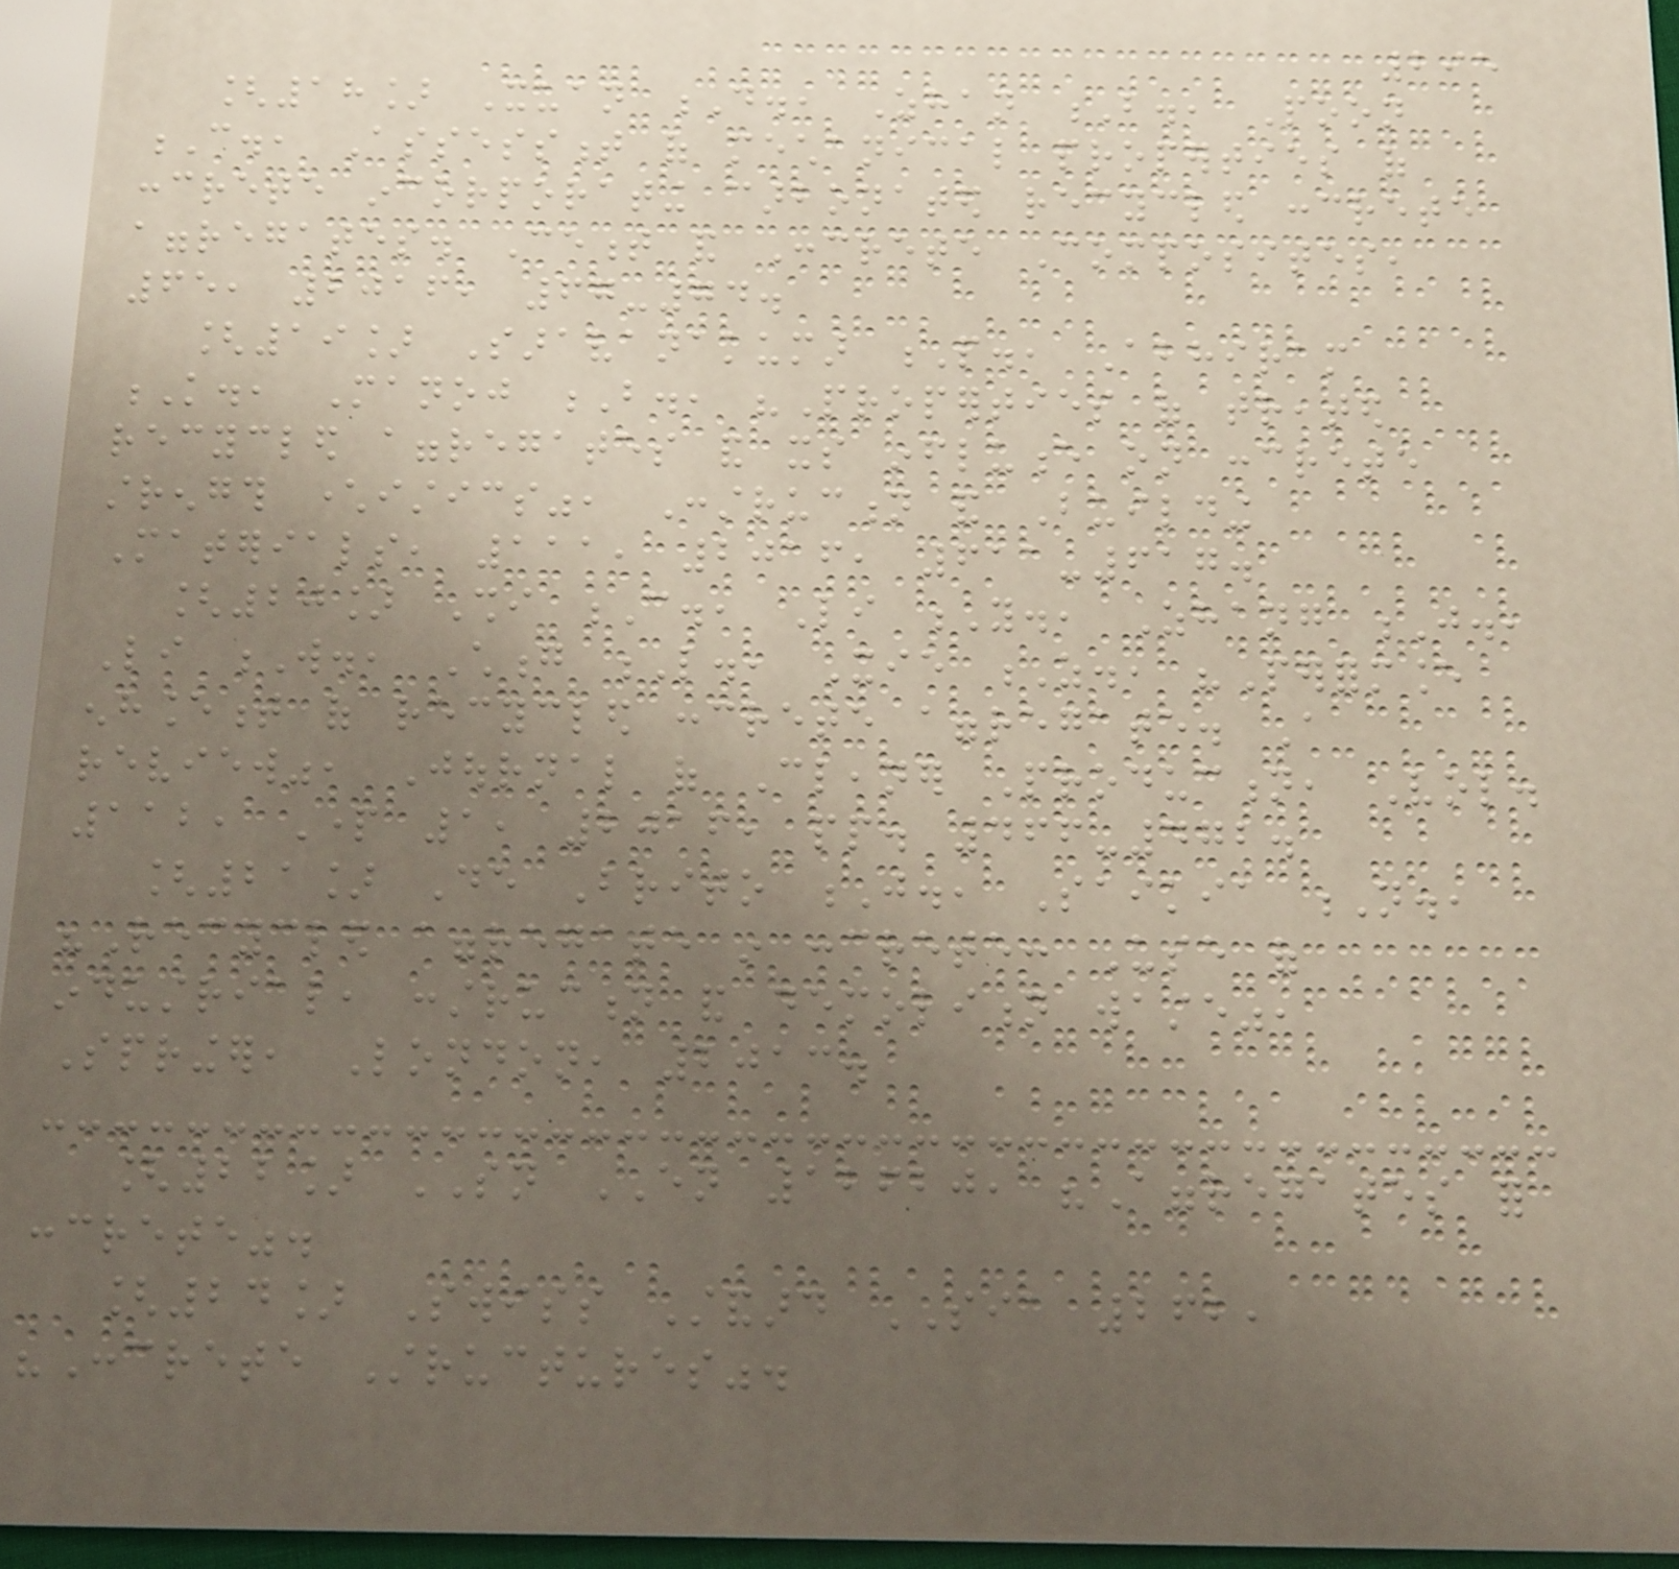295
[18] Xuan D., Zhan B., Poon
C., Assessment of mechanical properties of
concrete incorporating carbonated recycled concrete
aggregates. Cement and Concrete Composites,
65, 2016, 67-74.
[19] Saravanakumar P., Abhiram
K., Manoj B., "Properties of treated
recycled aggregates and its influence on concrete
strength characteristics", Construction and Building
Materials, 111, 2016, 611-617.
[20] Shi C., Li Y., Zhang J.,
Li W., Chong L., Xie Z., "Performance
enhancement of recycled concrete aggregate. A
review", Journal of Cleaner Production, Vol.
112, Part 1, 2016, pp. 466-472.
[21] De Brito J., Saikia N.,
"Recycled aggregate in concrete: Use of
industrial, construction and demolition waste",
Springer, London, 2013.
[22] SN EN 12620, "Aggregates for
concrete".
[24] Swiss Standard SIA 262,
"Concrete Structures".
